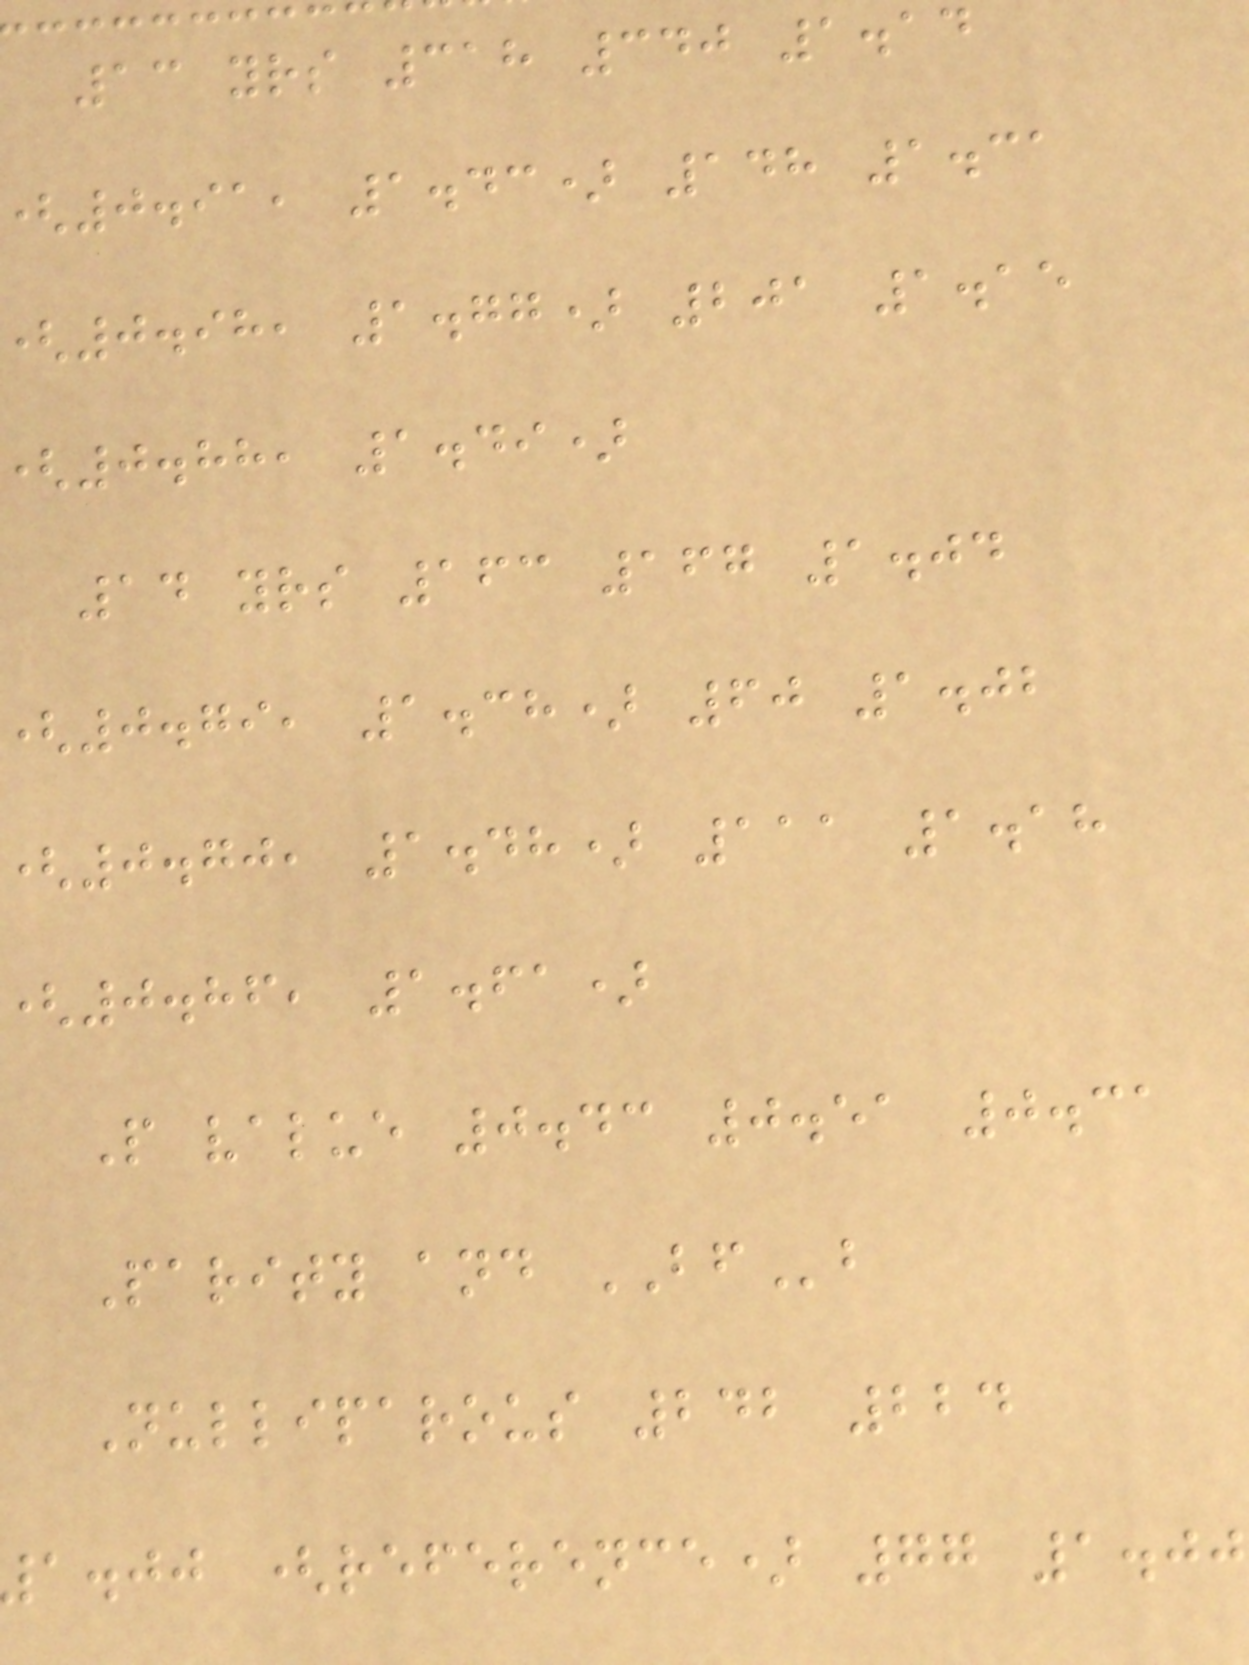13 yrs 318 340 1.14
0.91, 1.43) 148 1.31
0.98, 1.77) 201 1.15
0.88, 1.49)
14 yrs 163 167 1.04
0.79, 1.38) 60 1.02
(0.70, 1.48) 111 1.18
(0.86, 1.61)
P value 0.43 0.51 0.31
Parity and BFb
Nulliparous 242 224
1.00 (reference) 77 1.00
